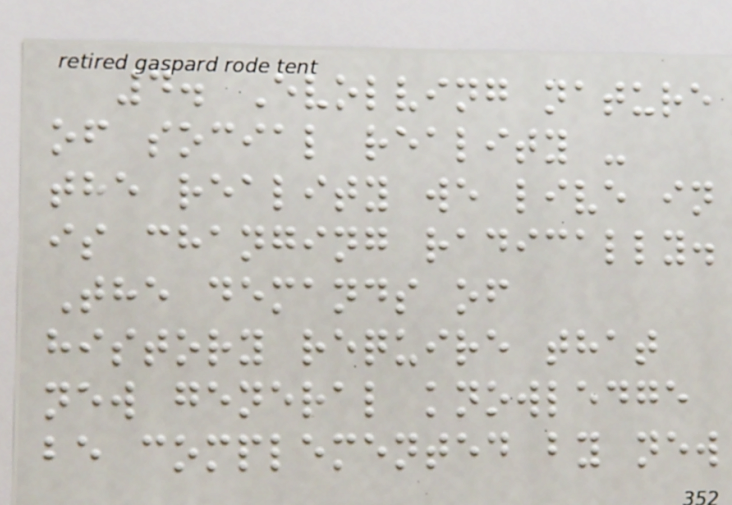4. Evolving nature
of social reality -
the reality we live in
is changing radically.
The demands of
history require that
new general knowledge
be complemented by new
